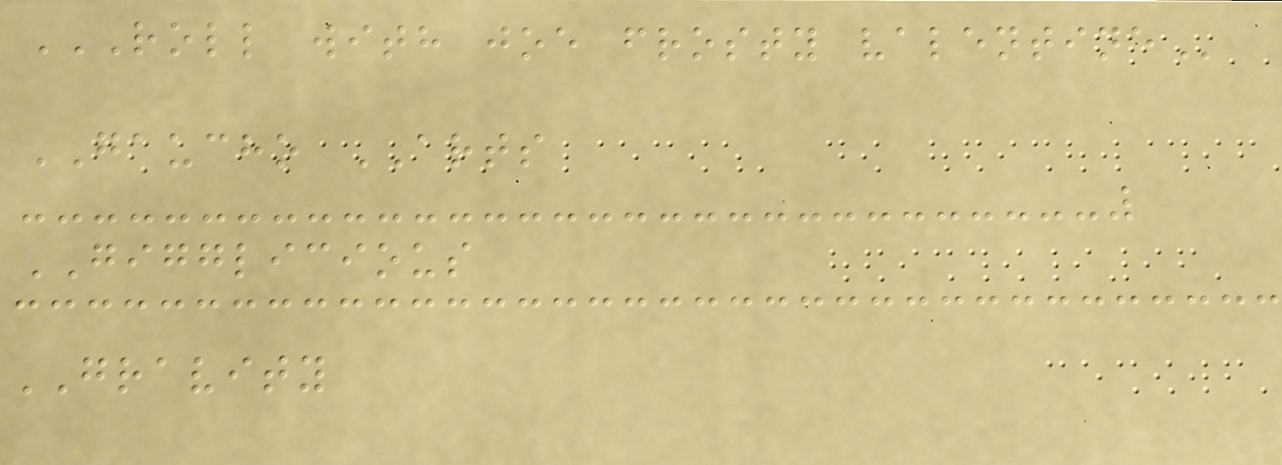ROLL WITH JOE FROSTY VALENTINE
GAUCHO ARTS
GIGGLICIOUS
GRAVITY
